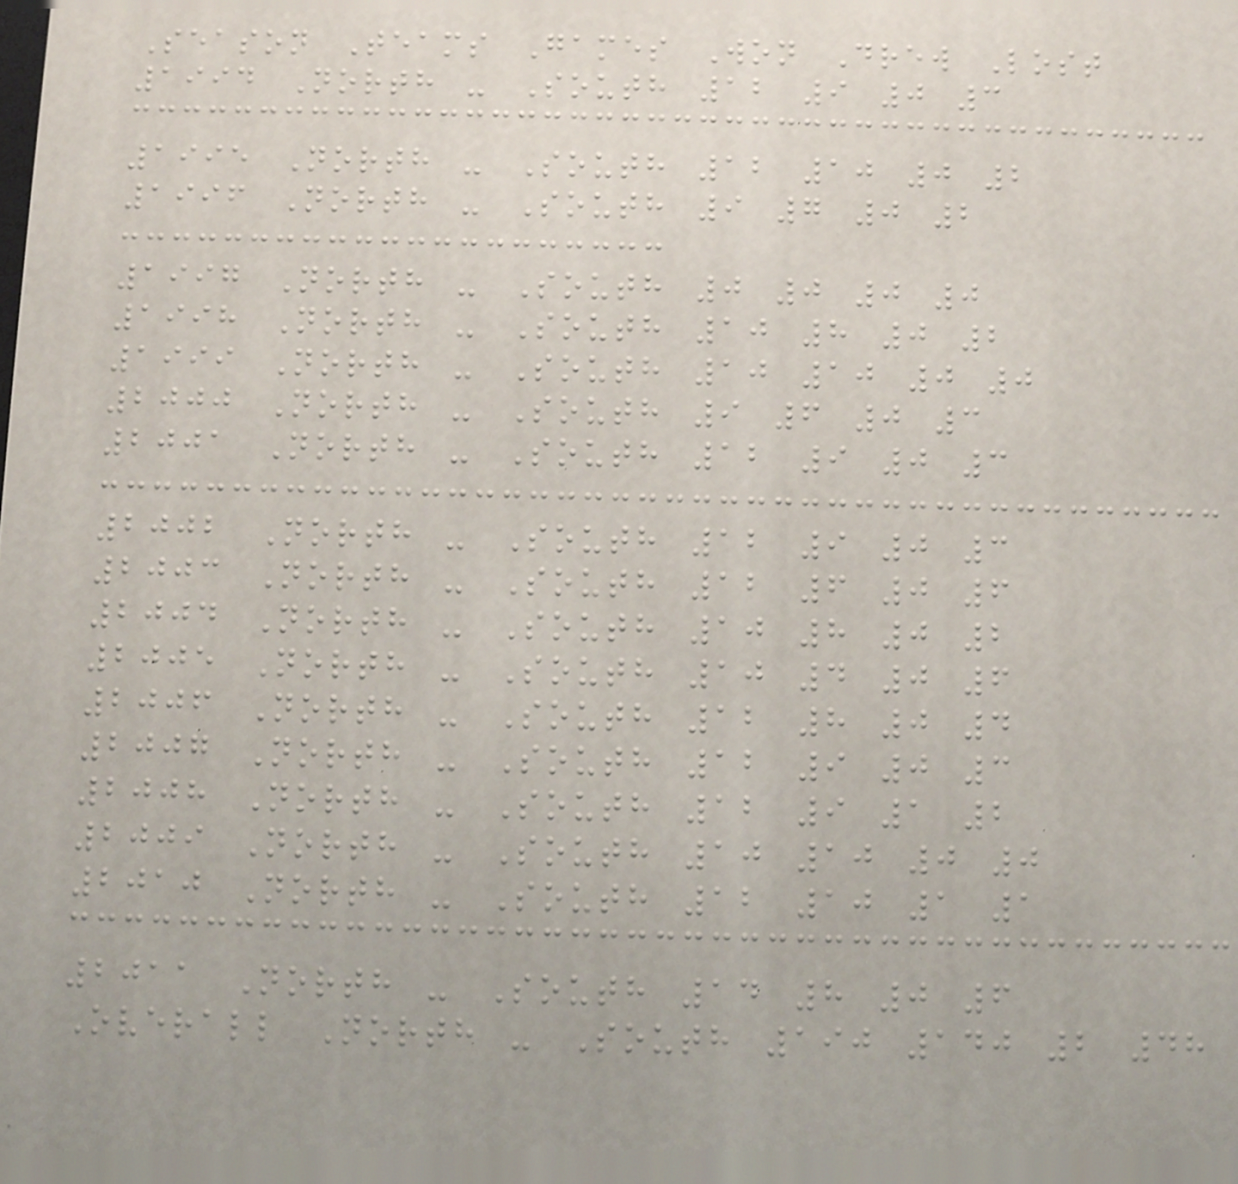Season Teams Games Won Drew Lost
1994 North - South 12 9 0 3
1995 North - South 12 10 0 2
1996 North - South 9 7 0 2
1997 North - South 0 0 0 0
1998 North - South 10 8 0 2
1999 North - South 10 10 0 0
2000 North - South 9 6 0 3
2001 North - South 12 9 0 3
2002 North - South 12 9 0 3
2003 North - South 12 6 0 6
2004 North - South 10 8 0 2
2005 North - South 10 4 0 6
2006 North - South 12 8 0 4
2007 North - South 12 9 0 3
2008 North - South 12 9 1 2
2009 North - South 10 10 0 0
2010 North - South 12 10 1 1
2011 North - South 14 8 0 6
Overall North - South 190 140 2 48
